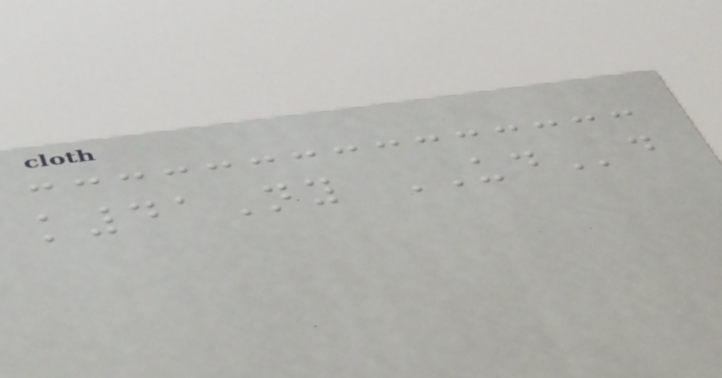k41Ny UDd
